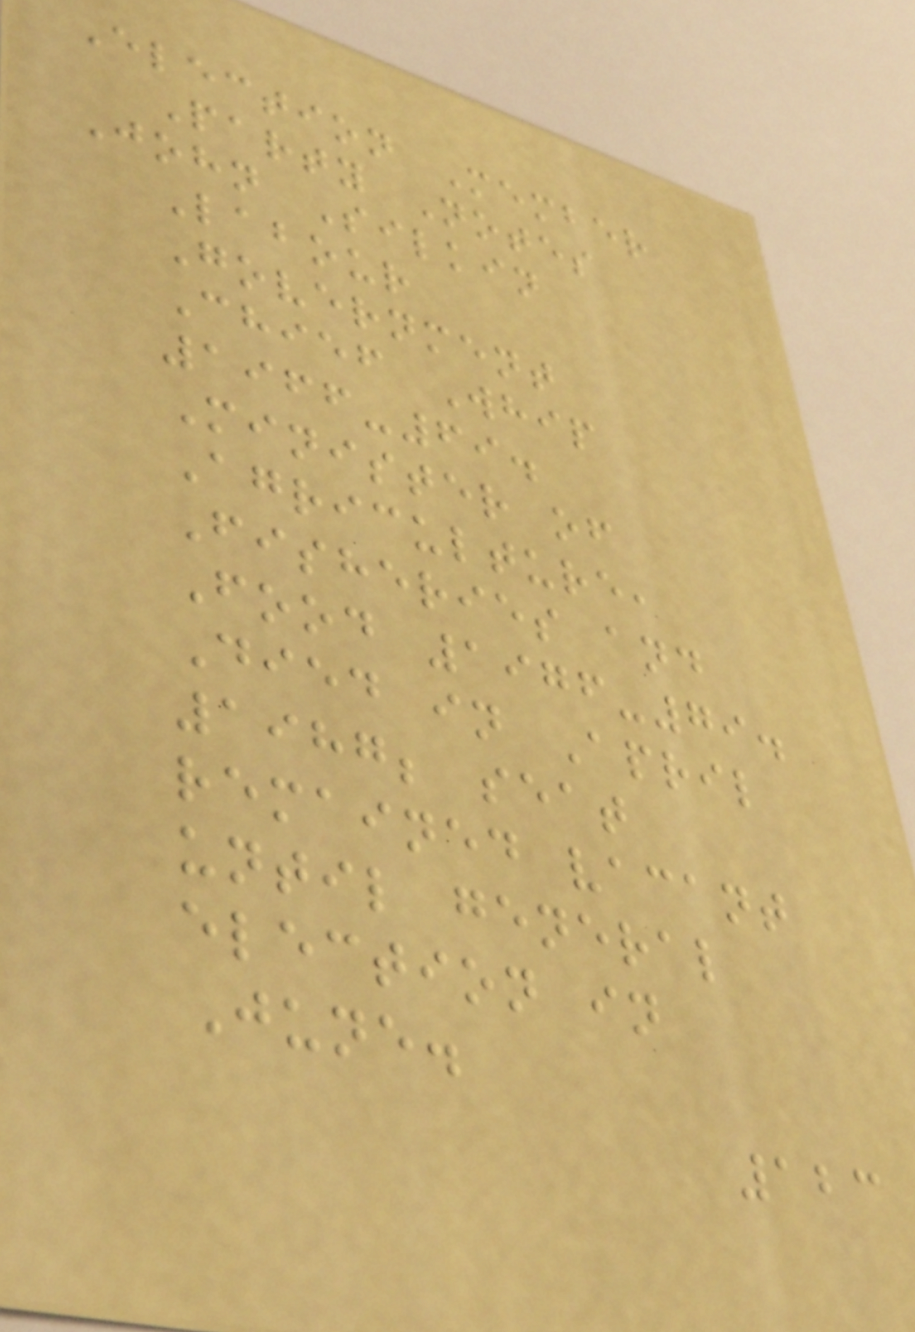Election Member
Party Notes
John Silkin
Labour
Government
Chief Whip
1966-69.
Minister of
Agriculture,
Fisheries and
Food 1976-79.
Died in April
1987; seat
remained vacant
until general
election in
June.
123
